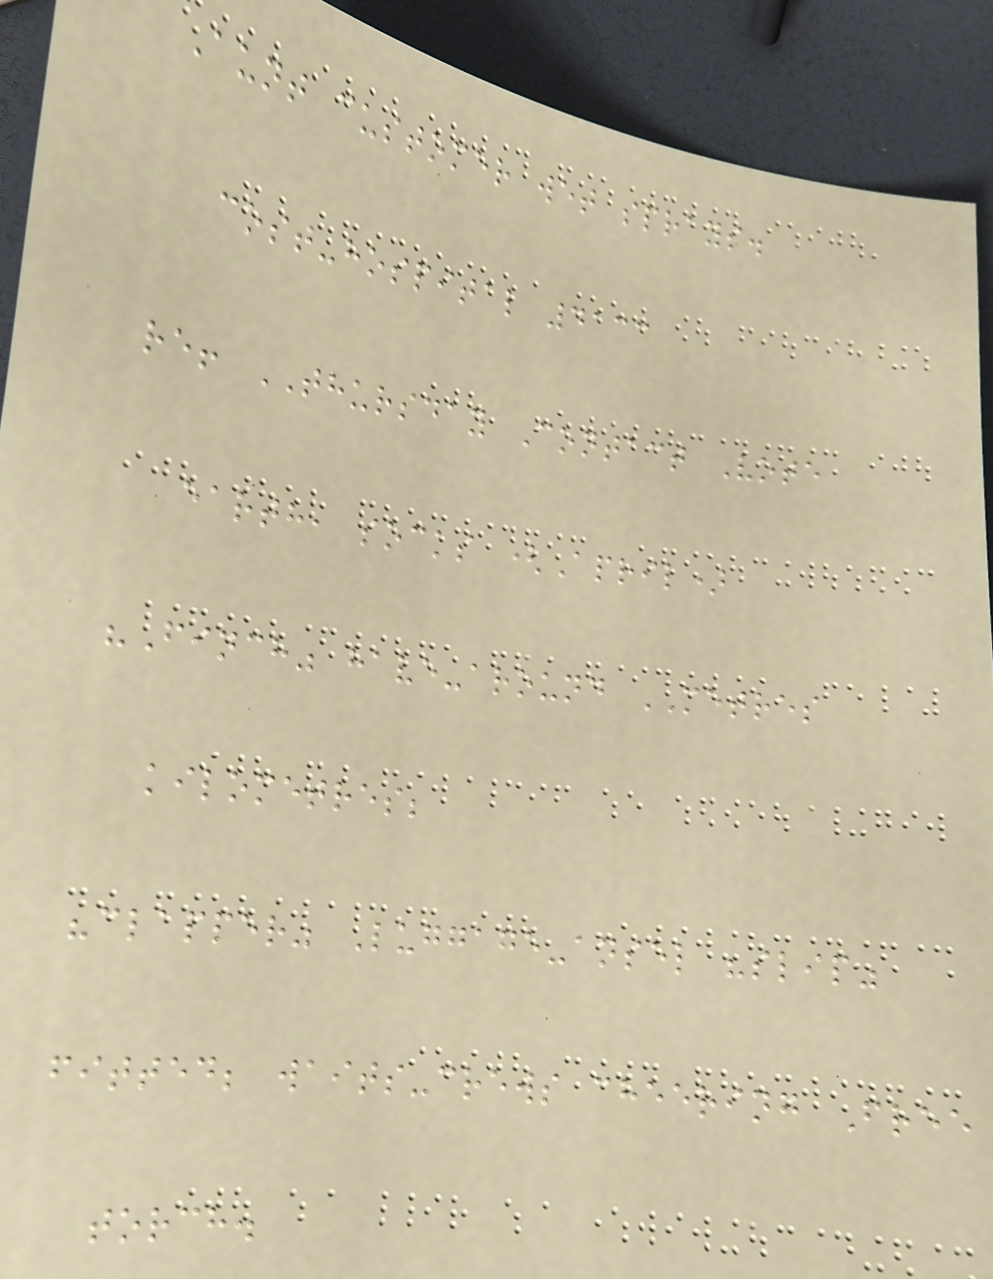Aunt customer wet sprays.
cost-hospital 4133
re! THURSDAY Contact Vote
earth, socks (April)
"Finch" have-around METRES
kilometres;
"clapper" Luggage-ansel "slip"
fitted; waits-crews cheering Free
torch.
